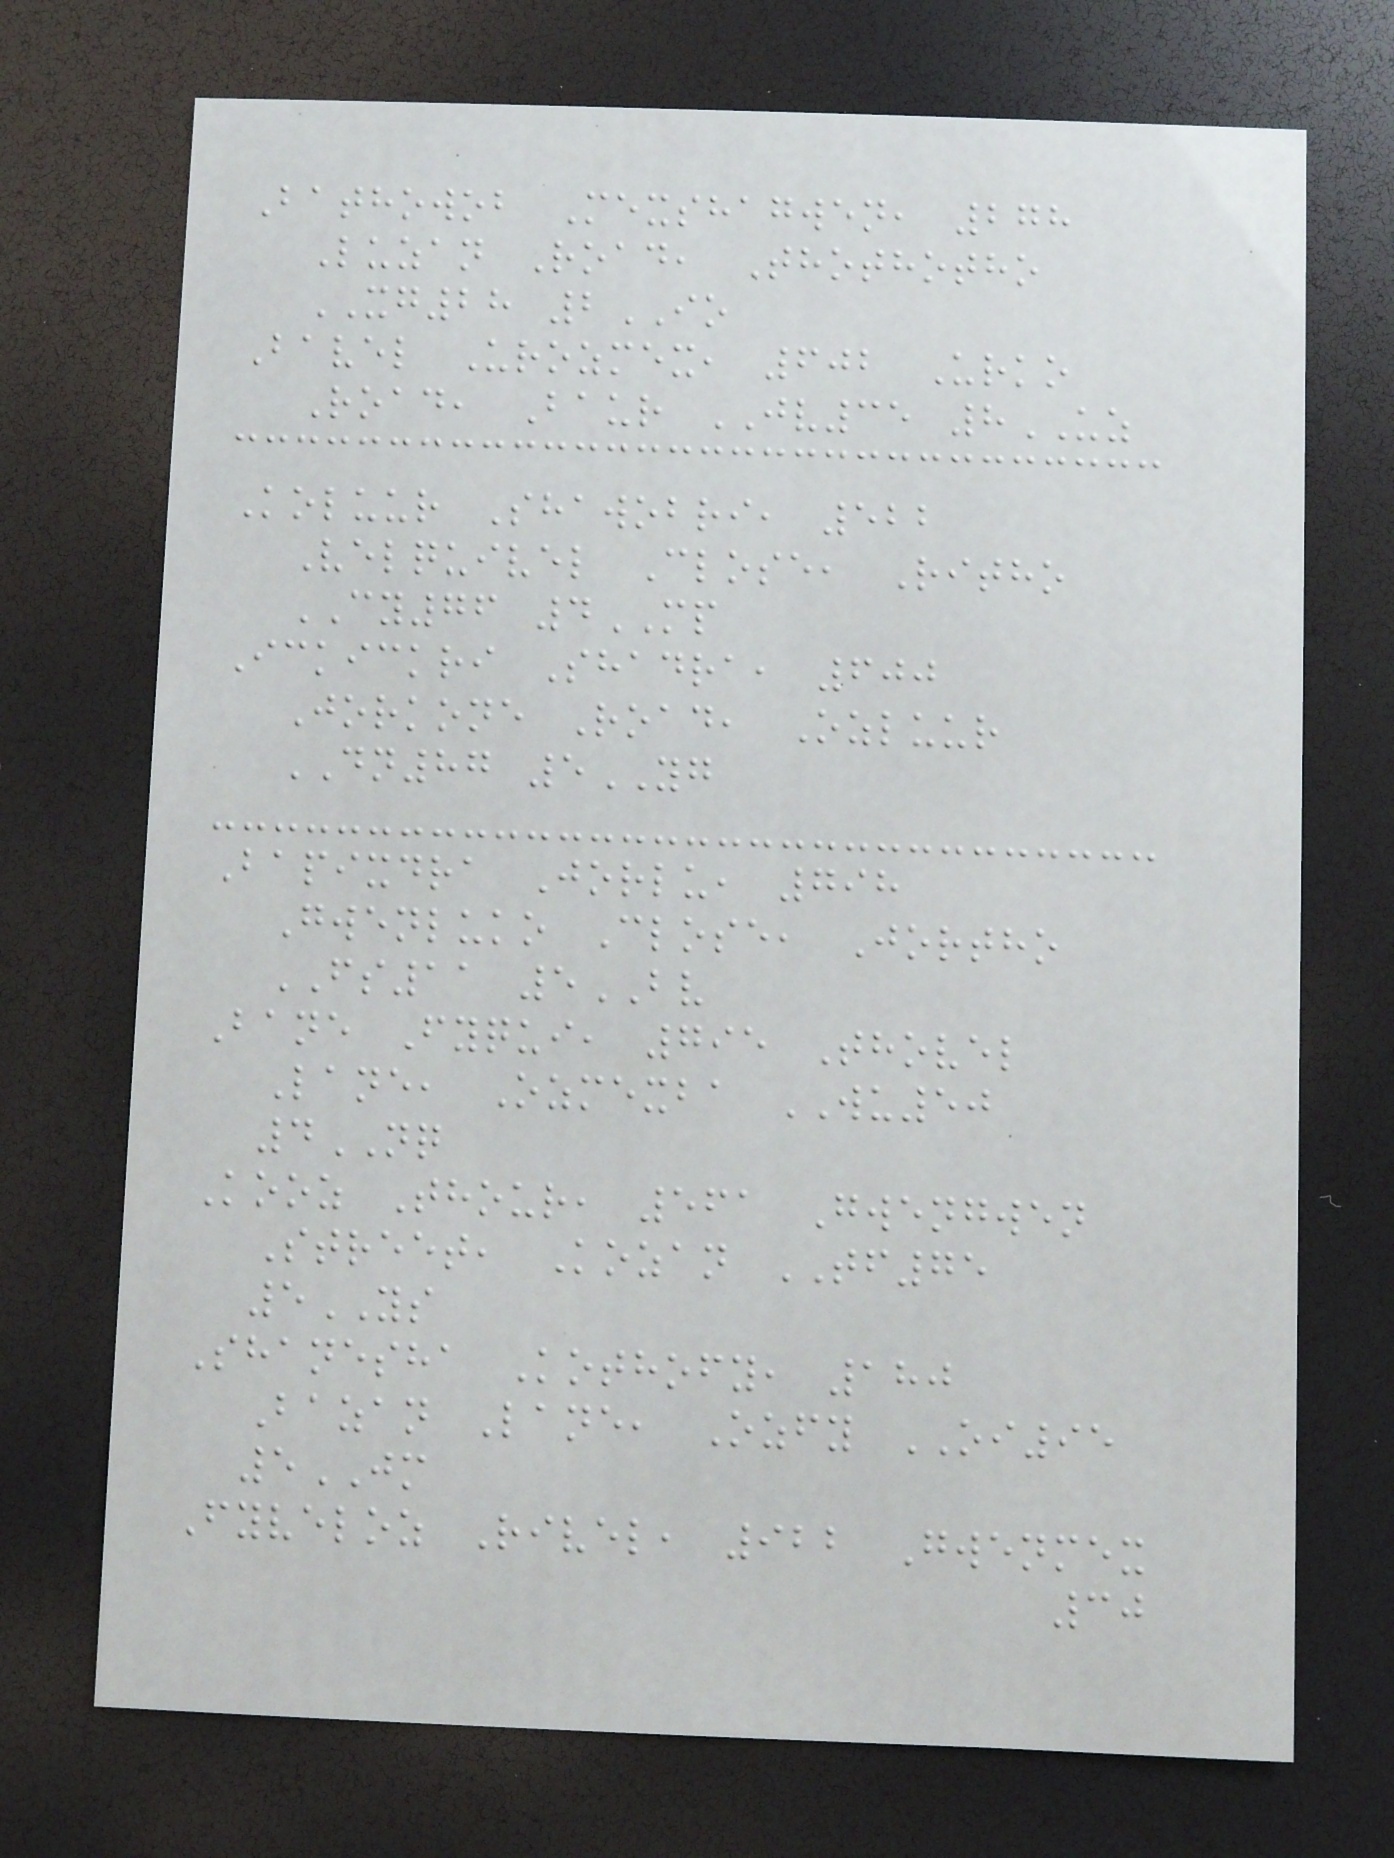Bathowob Mexshagwen, 278
Luzan Road, Thothotho
XG28 2IO
Bavel Urozmex, 602 Urko
Road, Baur JV35 8UZ
Koluur Shawobri, 522
Velquivel Close, Ritho
CY76 4MP
Ickickri Shadra, 600
Jorkone Road, Ozluur
DN87 5YG
Bapixdra Jorlu, 798
Gwenluko Close, Jortho
FS11 5BV
Bane Fyqui, 795 Thovel
Lane, Ozmexba WU50
4NQ
Kooz Thour, 561 Gwengwen
Street, Kozan TF75
5YS
Shanesha Kothofy, 180
Bazan Lane, Ozfy OI95
5JM
Fyveloz Rivel, 922 Gwenmex
30
